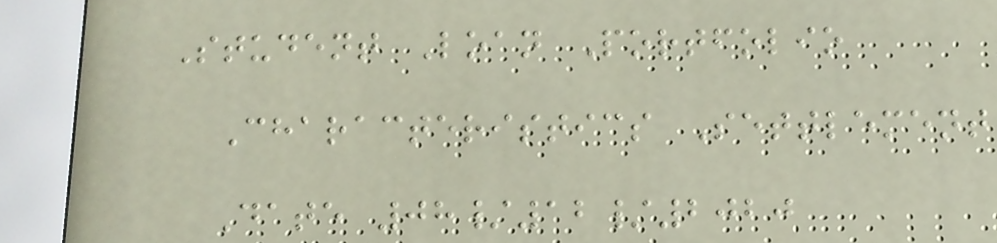Student Loan Portfolio
Characteristics Settlement
Date 08/12/2020
